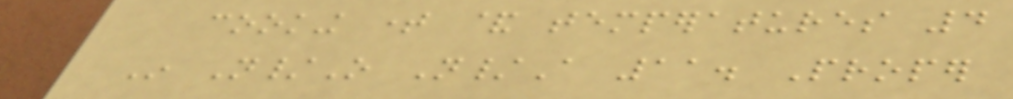cooking time & temperatures 4
In N/O N/A 11. Proper
